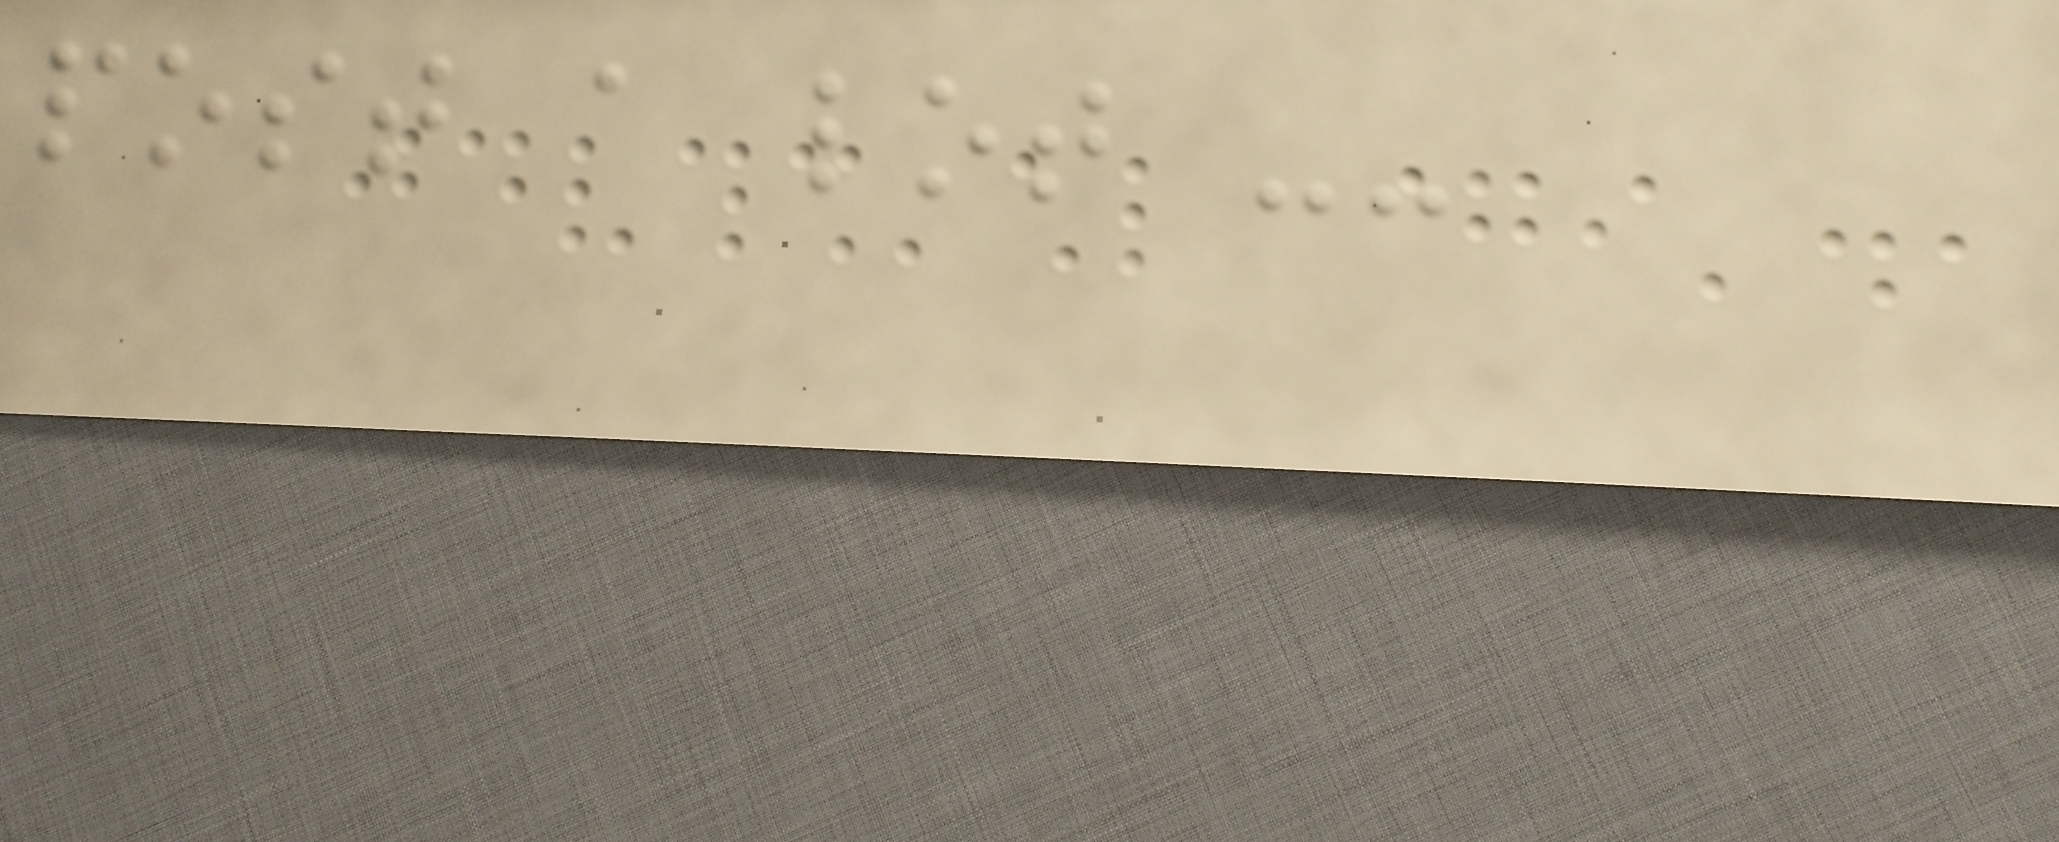post a lot --
